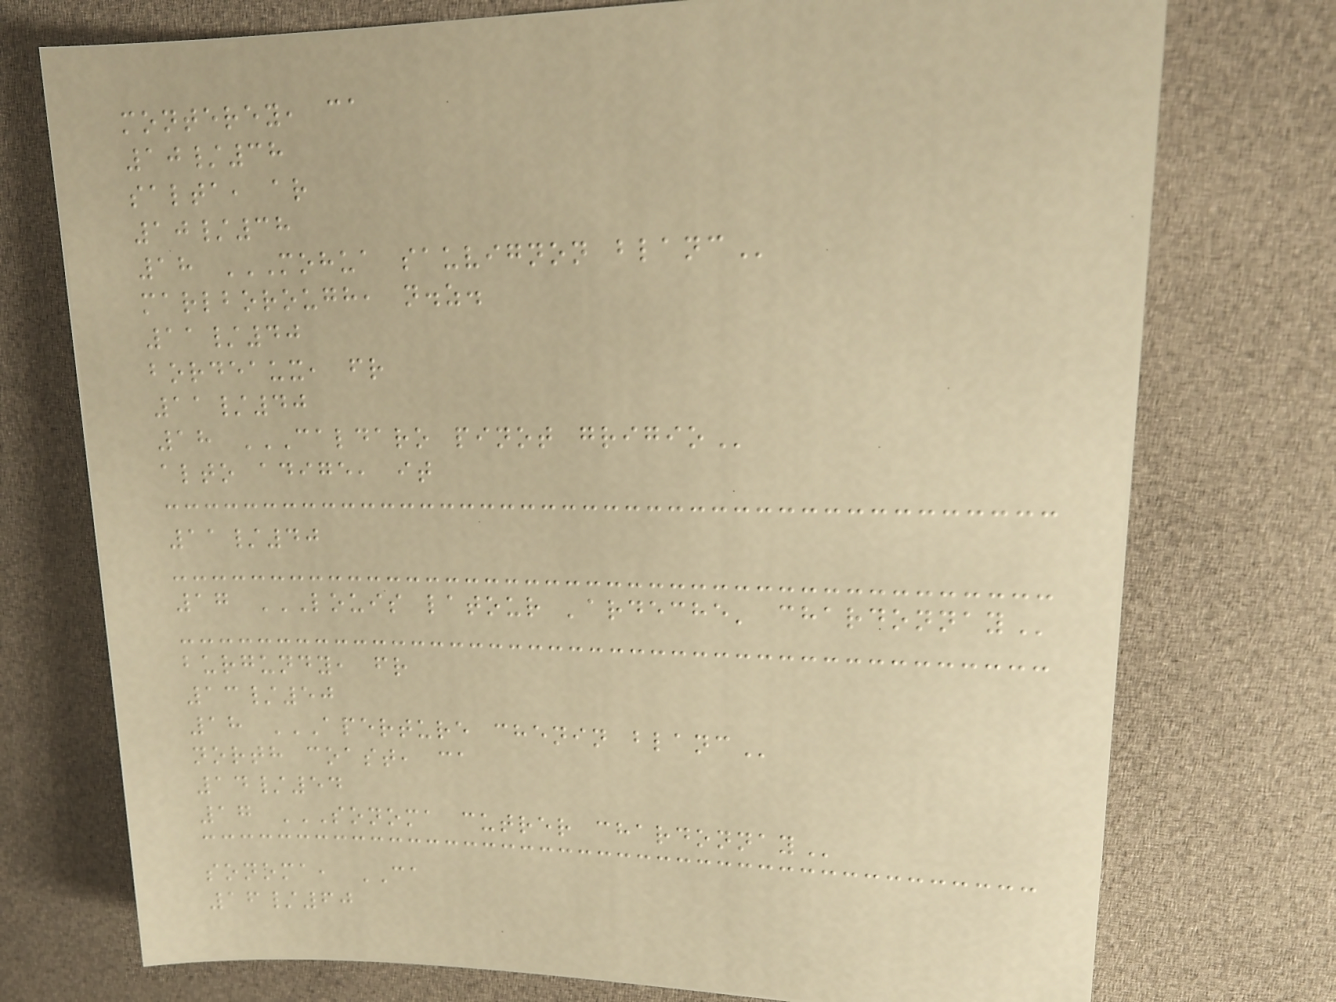monterey, ca
10/38
salta, ar
10/38
18 MOHUA SAUVIGNON BLANC
marlborough, n.z.
11/40
bordeaux, fr
11/40
18 CALDARO PINOT GRIGIO
alto adige, it
11/40
17 LOUIS LATOUR 'ARDECHE' CHARDONNAY
burgundy, fr
13/50
18 APERTURE CHENIN BLANC
north coast, ca
14/54
17 SONOMA CUTRER CHARDONNAY
sonoma, CA
16/60
